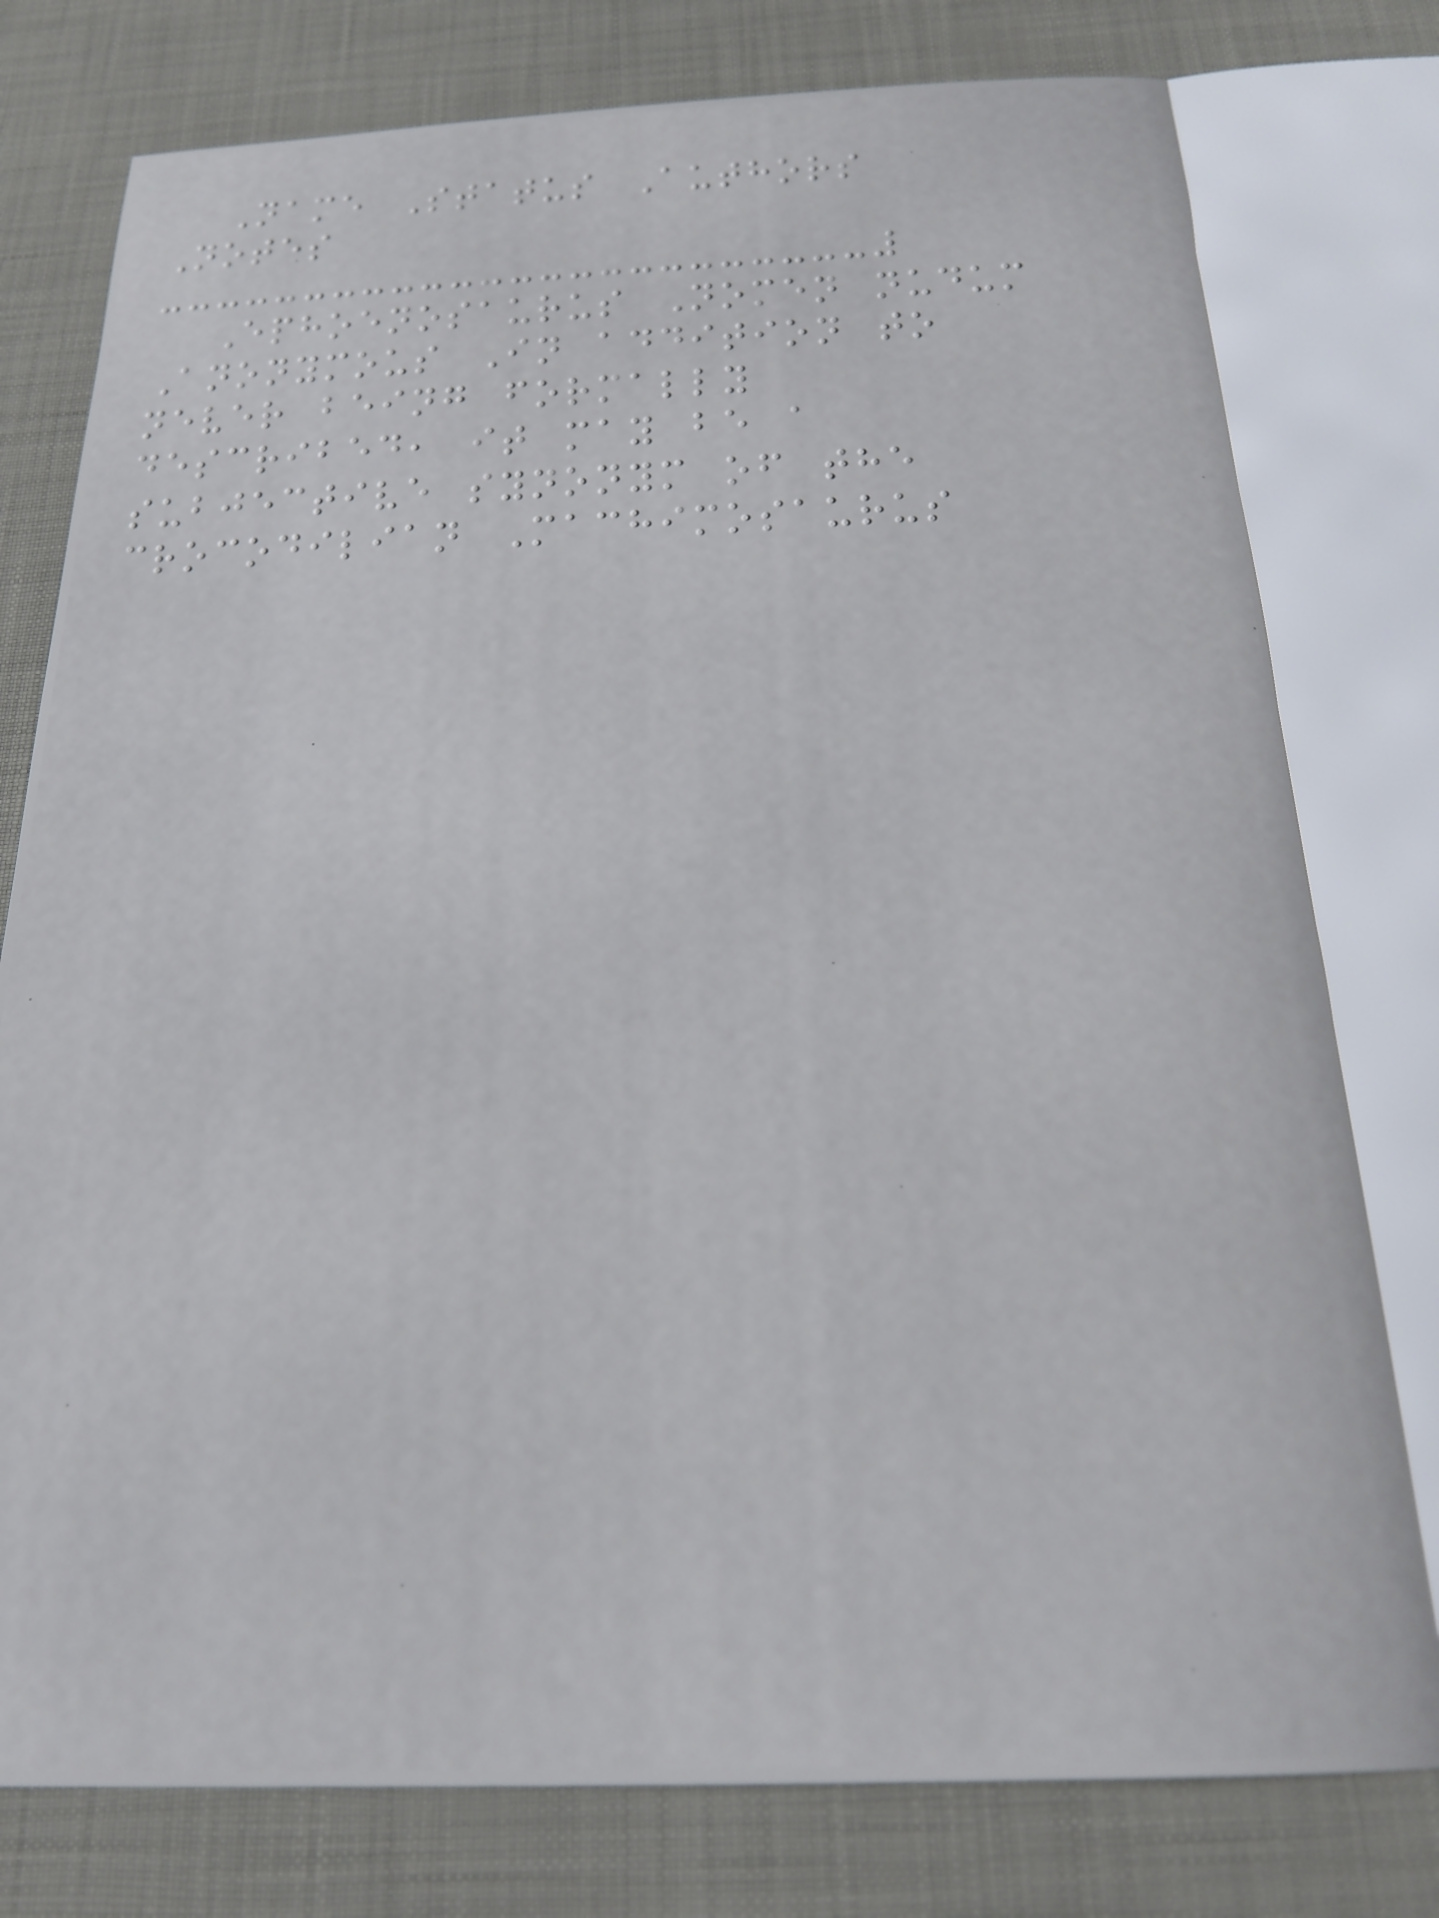Name Status Authors
Notes
Ephoenosaurus Nomen nudum
Anonymous In addition to
never being formally
described, it may be a
subjective synonym of the
crocodilian Machimosaurus
